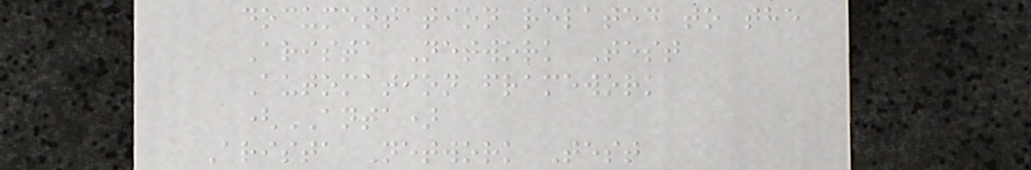documentation related to the
Arista Network Test
Automation framework
(ANTA)
Arista Network Test
